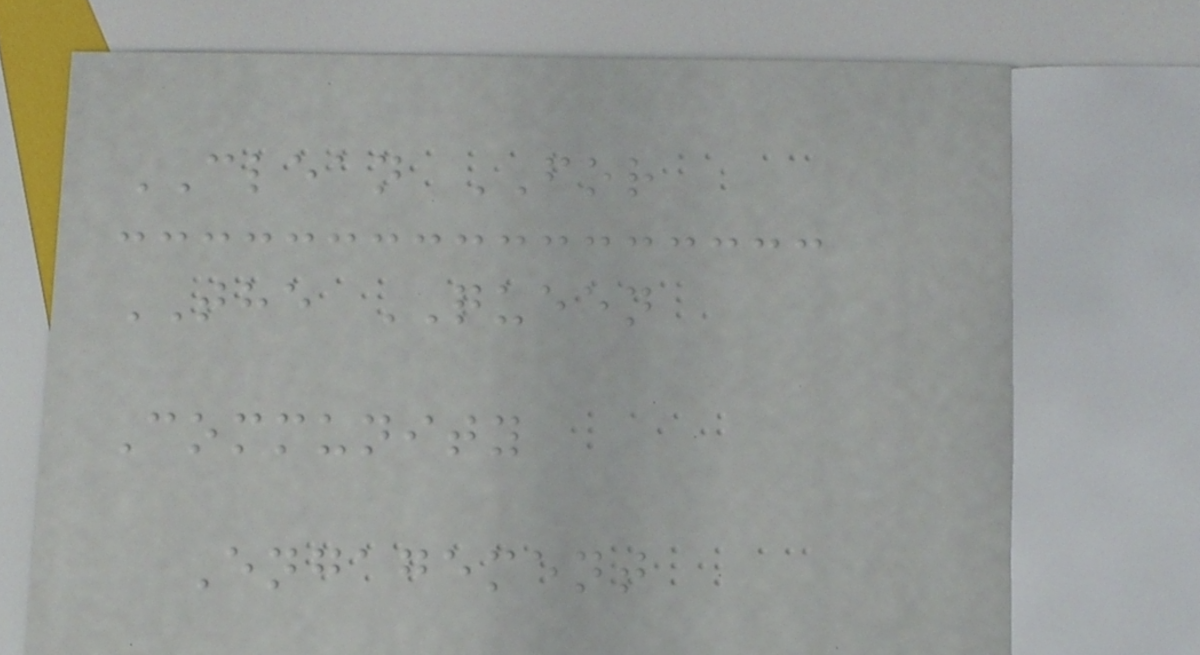CLEAN FOR
THE QUEEN
Community
Engagement
